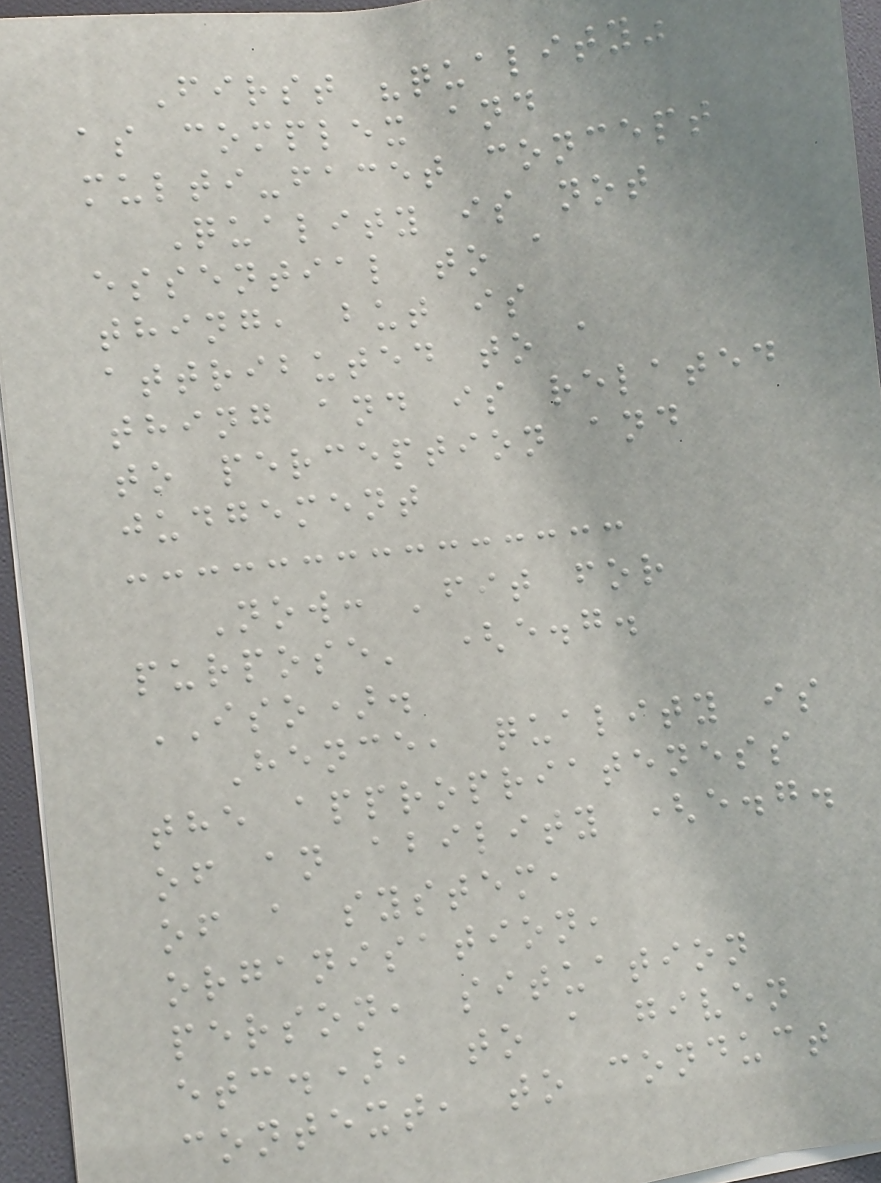First "quality"
as complex and
multi-facet concept
Quality is not
essential to a
thing, but is
attributed to a
thing and is related
to perception and
judgement
Now: 'fit for
purpose' (e.g.
ISO).
Hence, quality is
the appropriateness
of an ability (e.g.
of a system,
organisation,
person, situation
etc.), to a given
context, to conduct
